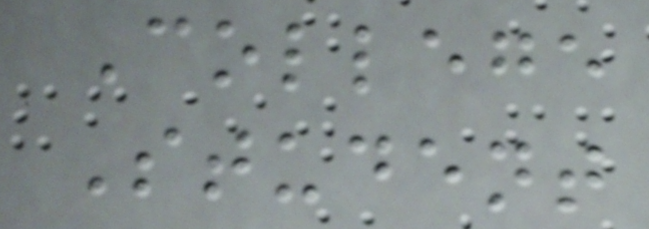College
Student
